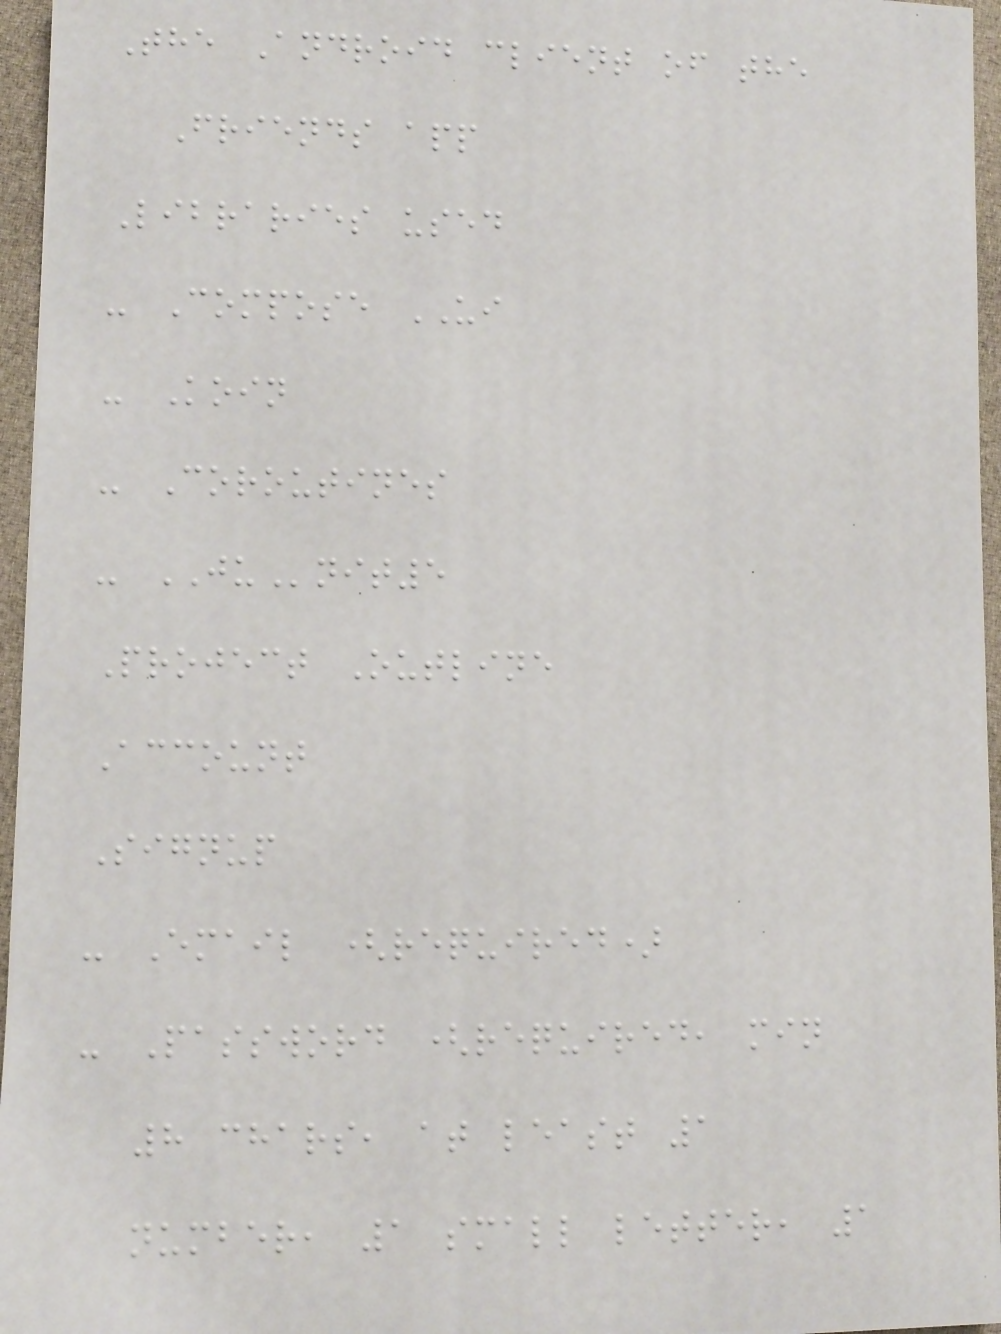The Android client of the
Friends app
Libraries used
- Compose UI
- Koin
- Coroutines
- JUnit5
Project Outline
Account
Signup
- Email (required)
- Password (required, min
8 chars, at least 1
number, 1 small letter, 1
